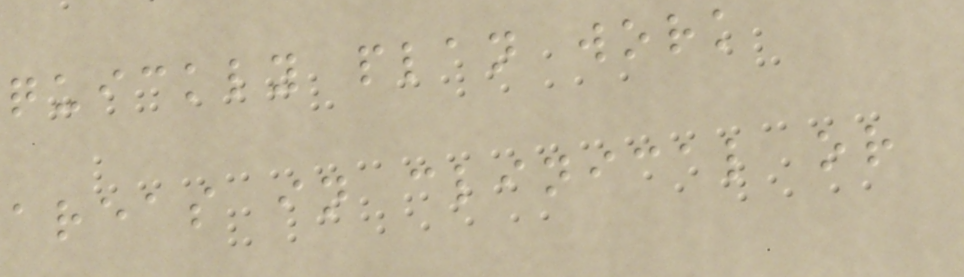quickly plan work
areas in clinical or
